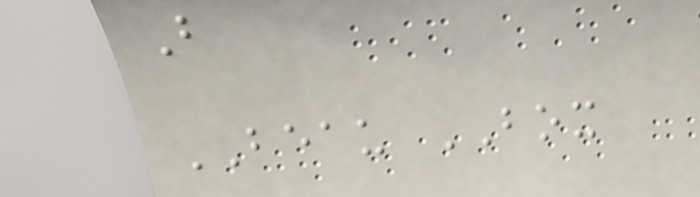B
BEAU BOX
